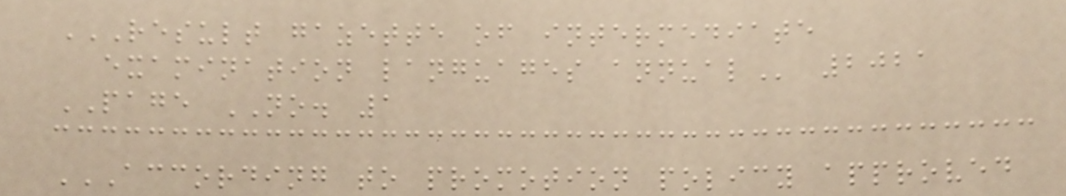RESULT GAZETTE OF INTERMEDIATE
EXAMINATION LANGUAGES ANNUAL 2021
PAGE NO. 1
ACCORDING TO PROMOTION POLICY APPROVED
